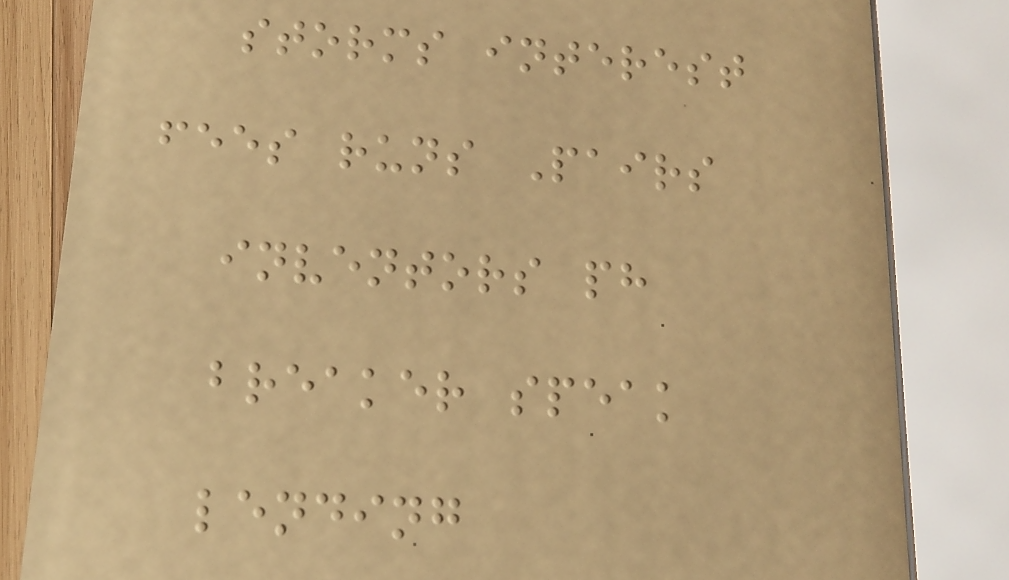storms interest
fees runs Pairs
inventors ph
breaker speak
lending
